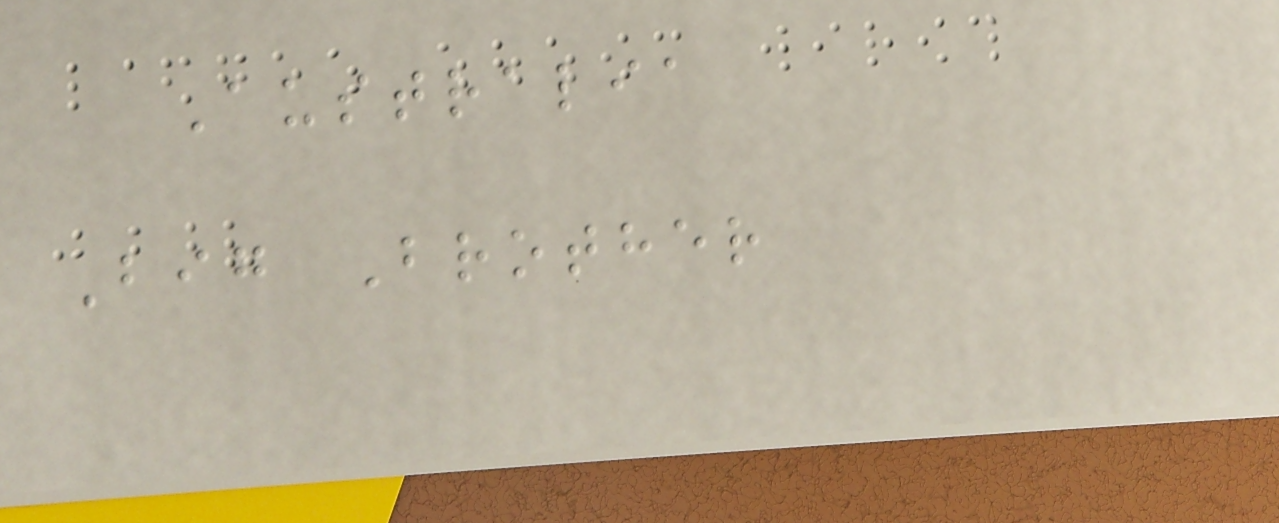Australia
Big Brother
